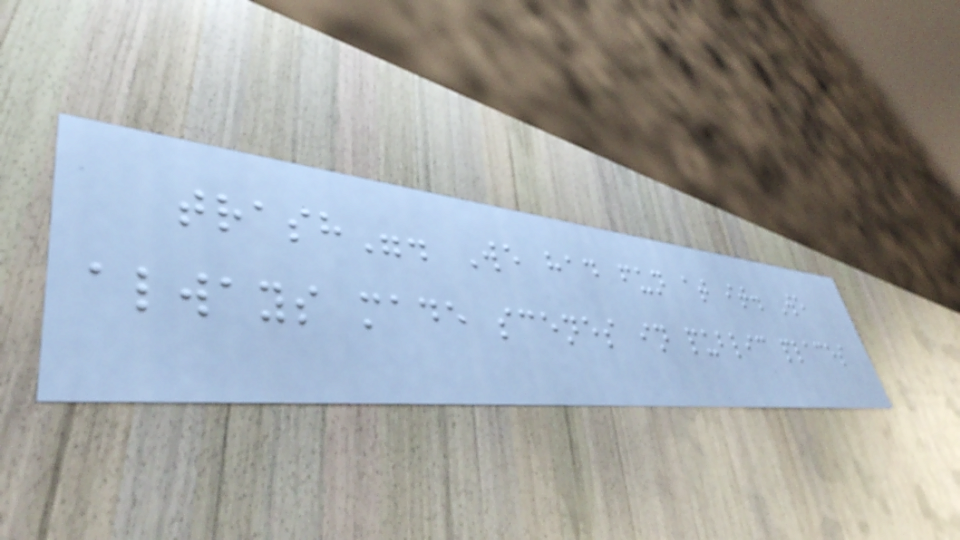trash". We had fun at it. We
always made scenes in public places
